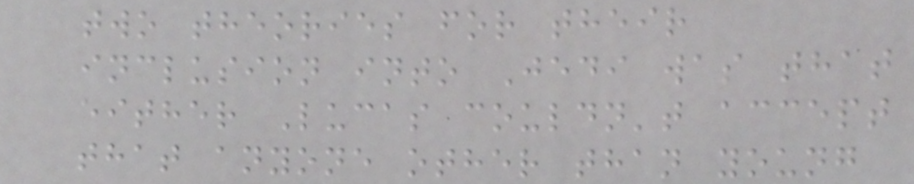two theories for their
inclusion into Jedi was that
either Lucas couldn't accept
that anyone other than young
